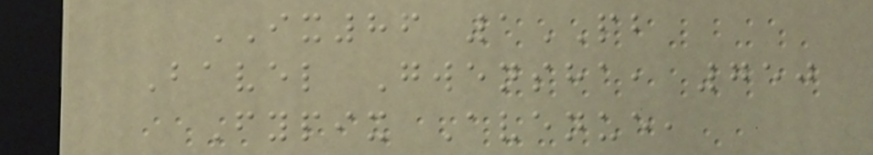IX86 1PB
Bavel Gwensha, 750
Fypix Avenue,
